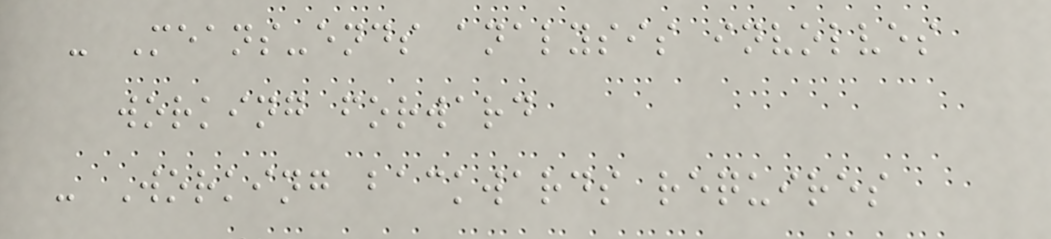- Means-ends analysis involves
working forward
- Working backwards requires
